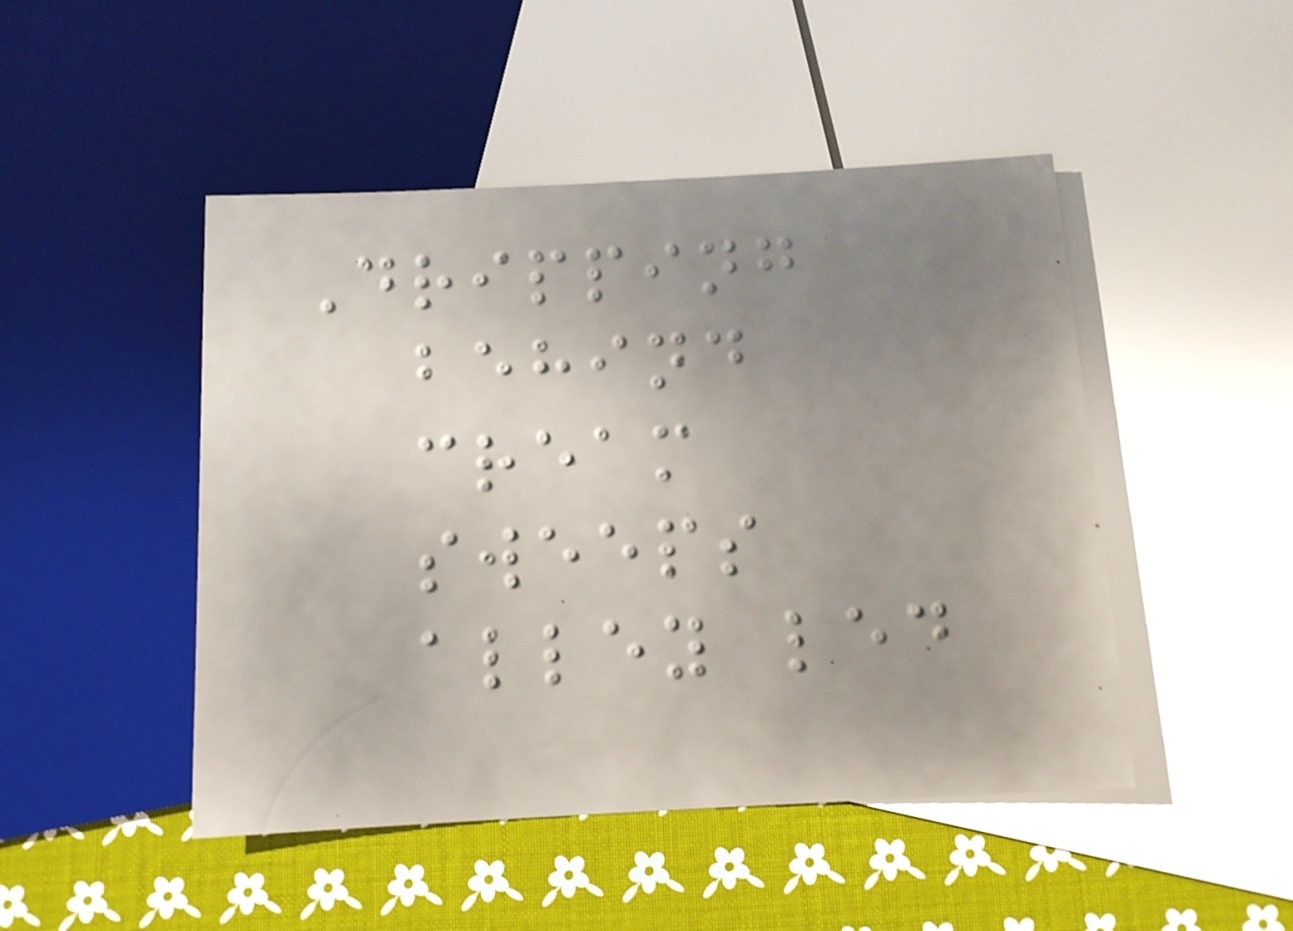Dripping
behind
cream
sweeps
alley led
